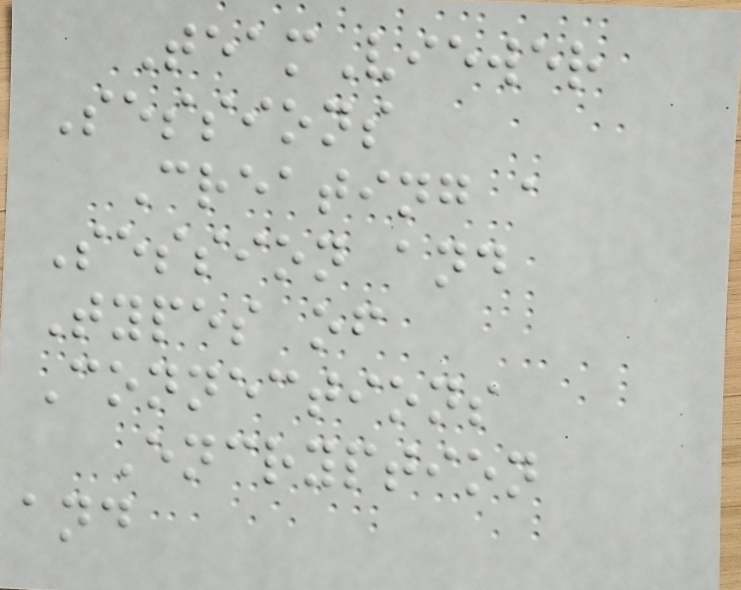TeamViewer
Sessions
Creating a
Session and
Types of
Connections
Encryption
and
